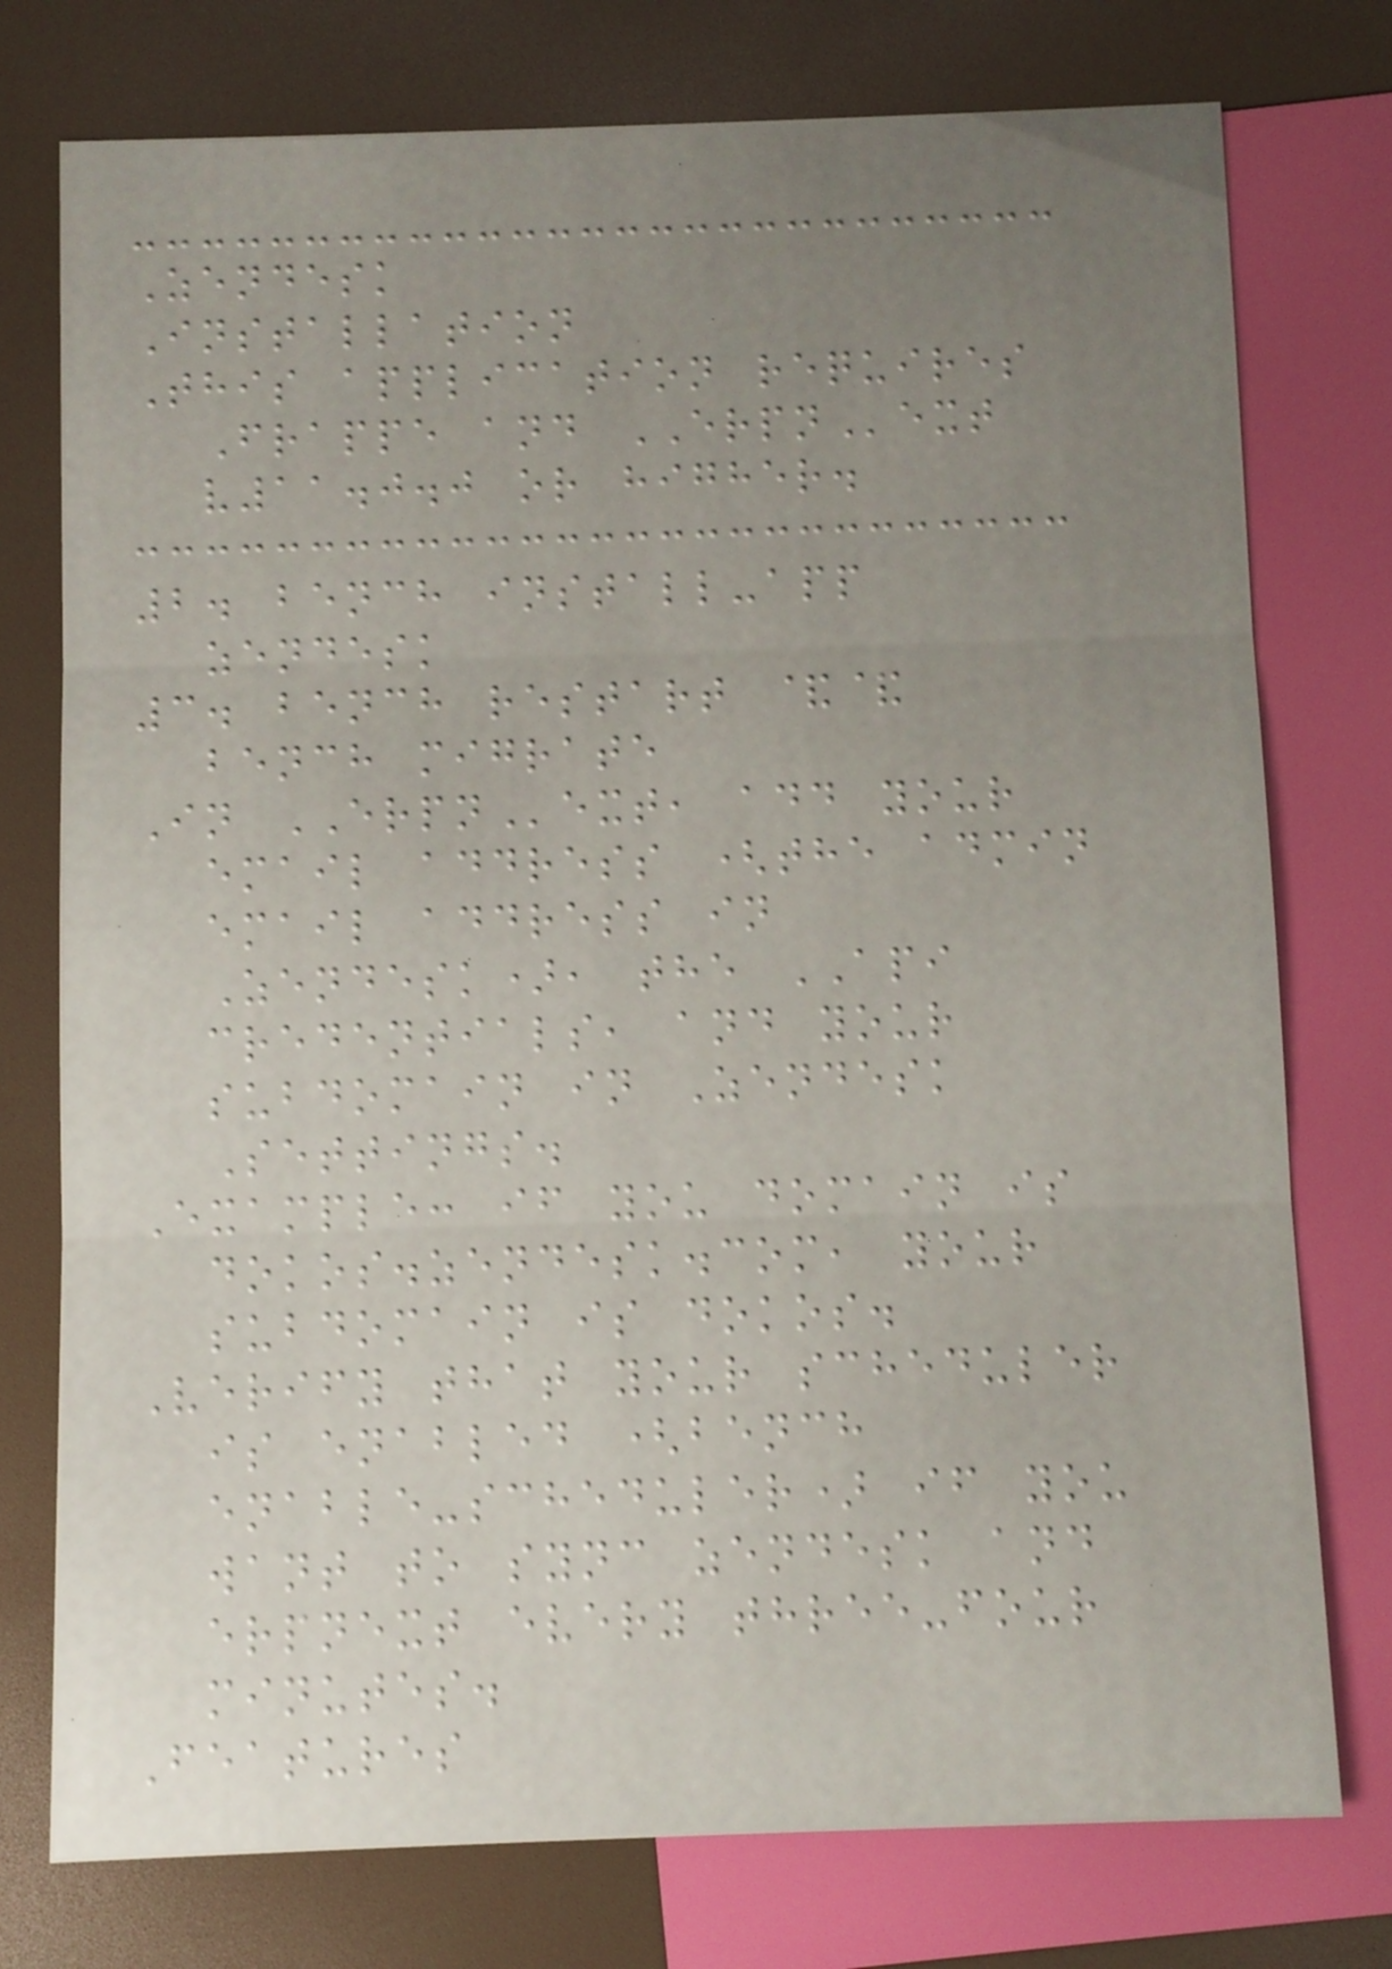Zendesk
Installation
This application requires
Frappe and ERPNext
v11.0.0 or higher.
2. bench install-app
zendesk
3. bench restart &&
bench migrate
In ERPNext, add your
email address (the admin
email address in
Zendesk), the API
credentials, and your
subdomain in Zendesk
Settings.
Example: if you domain is
dokos.zendesk.com, your
subdomain is dokos.
Verify that your scheduler
is enabled (bench
enable-scheduler) if you
want to sync zendesk and
erpnext every three-four
minutes.
Features
